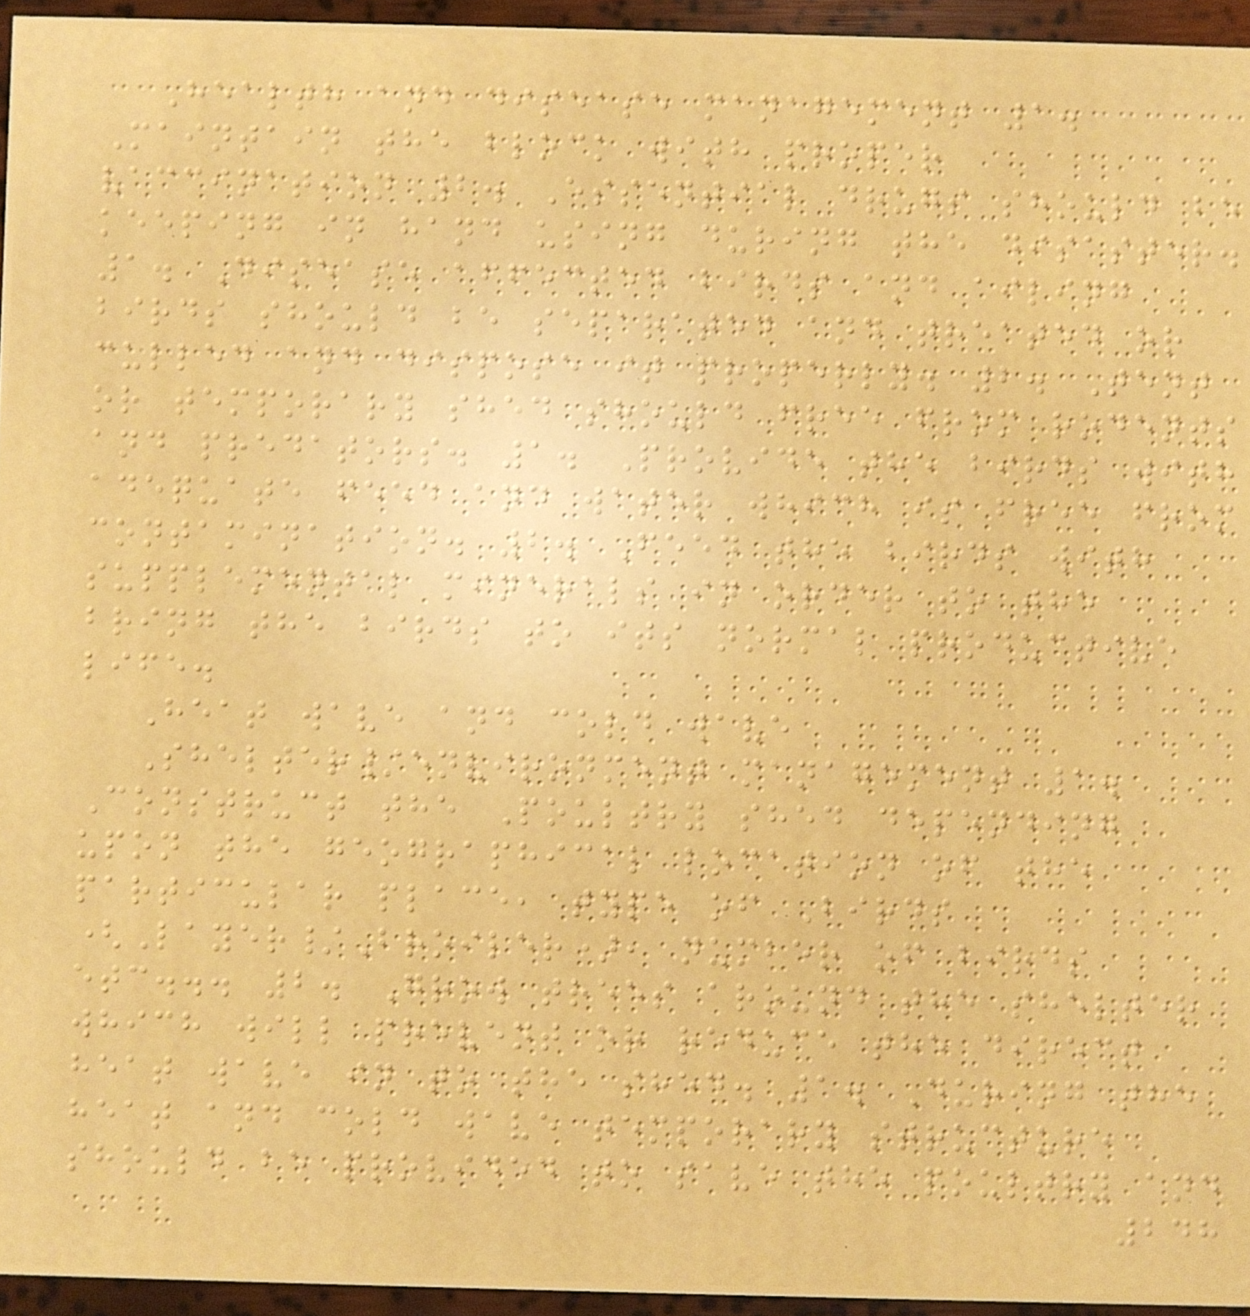Health and disease management 1.
Maintain the block with proper
vaccination 2. Essential drugs should be
keeping in hand using during the disaster.
1. Disease affected birds and ailing
birds should be separated and treated or
culled and dispose it properly. 2. Tent
or temporary shed should free from rodents
and predators. 1. Provide the birds with
adequate feed and water which is free from
contamination. 2. Feed the birds with
supplemental minerals in order to the
bring the birds to its normal productive
life.
Heat wave and cold wave
Shelter/environment management 1.
Construct the Poultry shed depending
upon the geographical location of the
particular place, type of Birds
(Layer/Broiler), number of birds
etc... 2. Grow trees around the shelter
which will prevent or reduce the direct
heat wave in to the shed. 1. During the
heat and cold wave temporary structure
should be provided to save the poultry and
248
